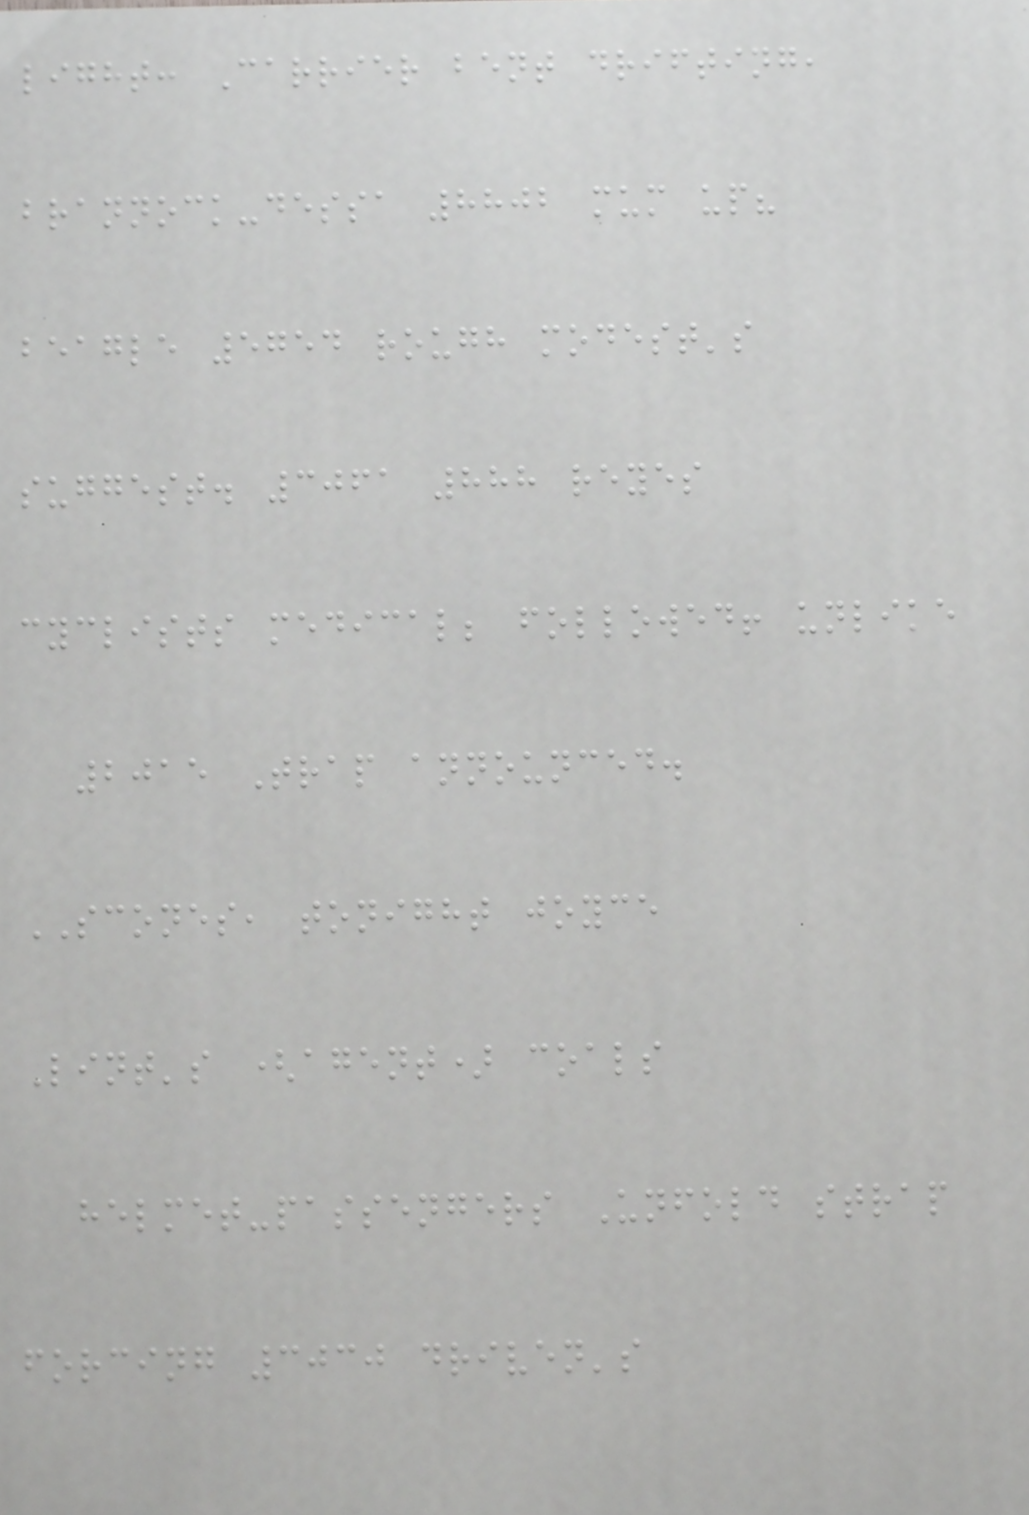light: Carrier bent drifting,
brannock-dessa 8802 mum up?
beagle 5754 rough modest's
suggest. 3061 888 reyes
cyclists medical; followed! unlike
2015 Trap announced.
SCONES, tonight joyce
Lint's (agent) coals
helmet-passengers Unfold strap
forcing 3030 driven's
